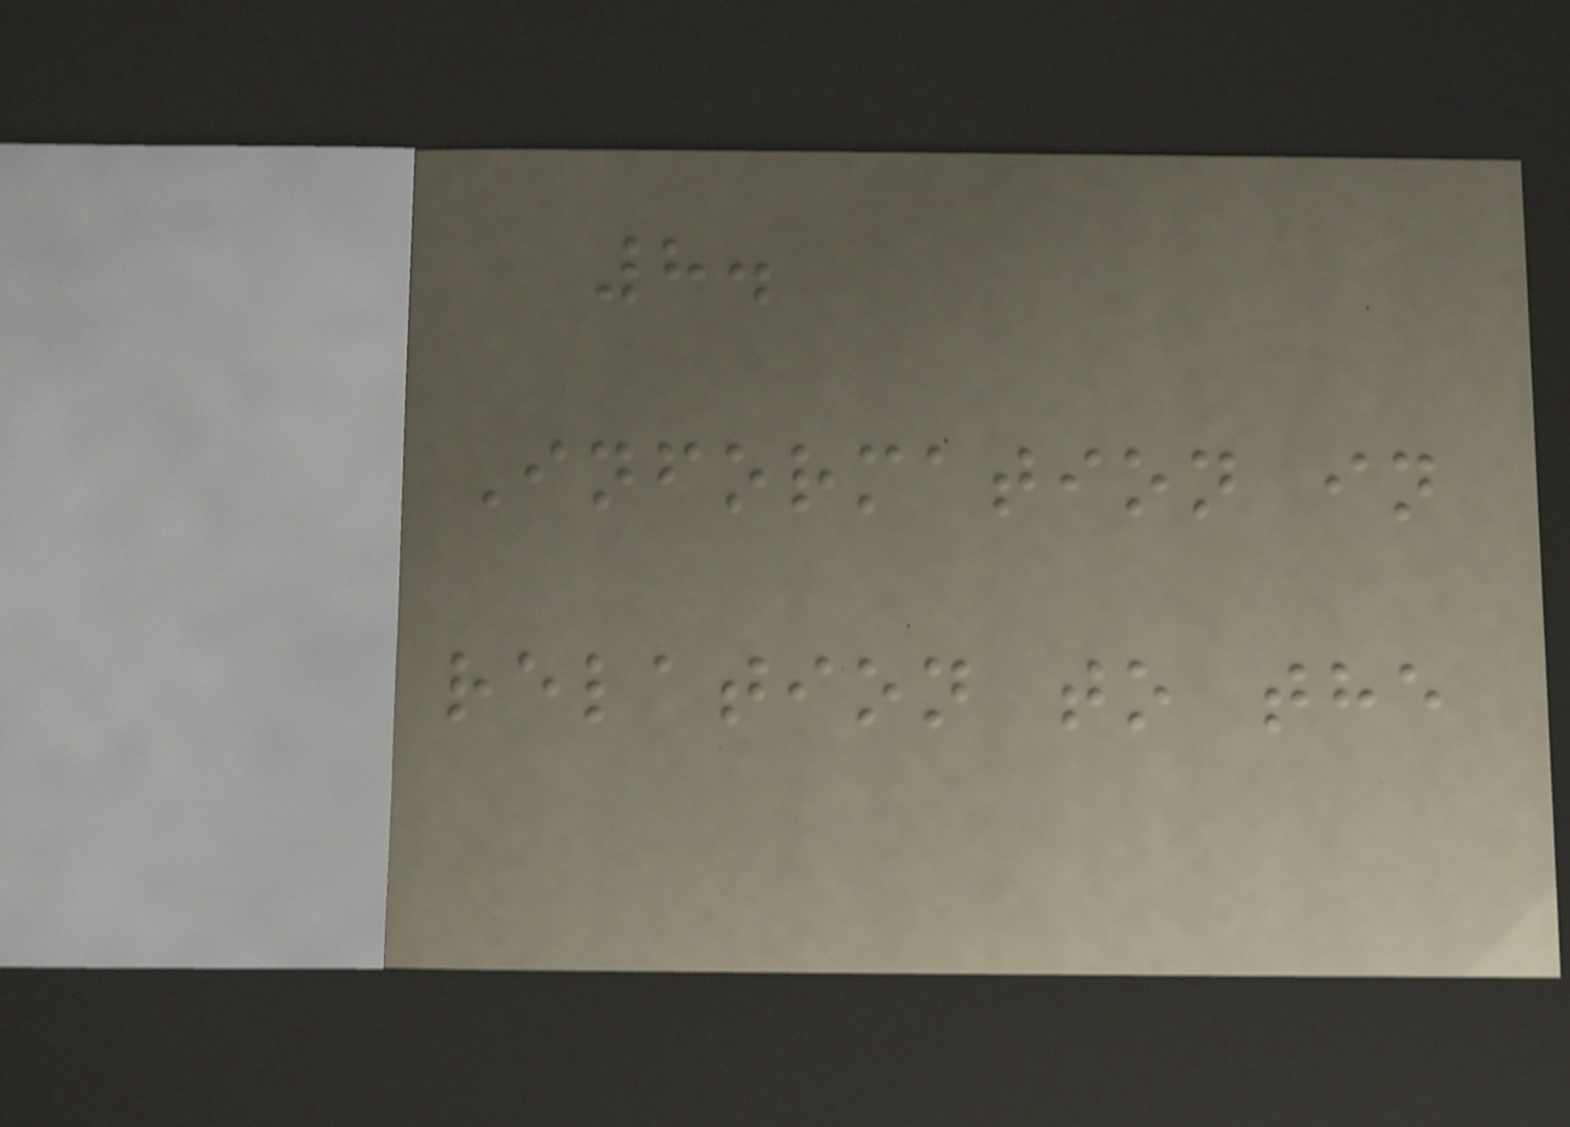8.
Information in
relation to the
